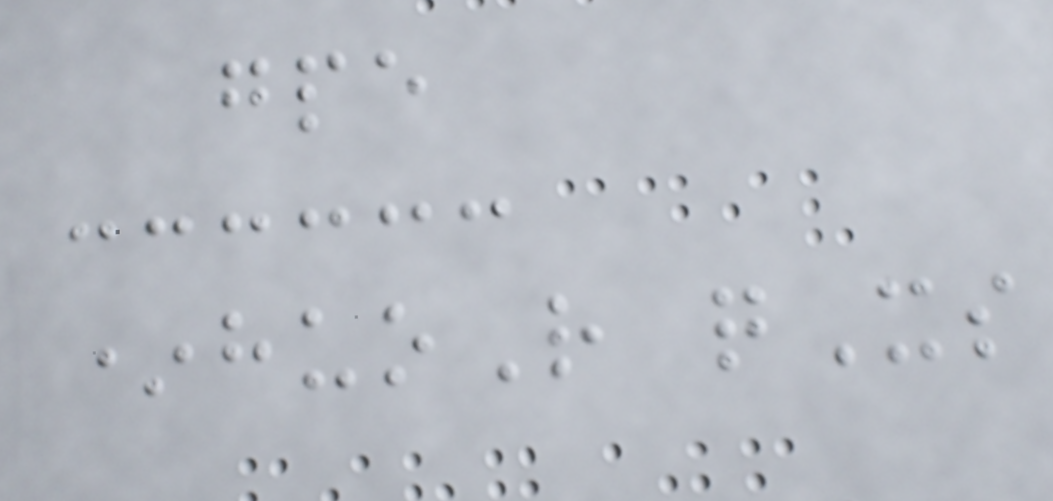gpe
*huoR qXs
